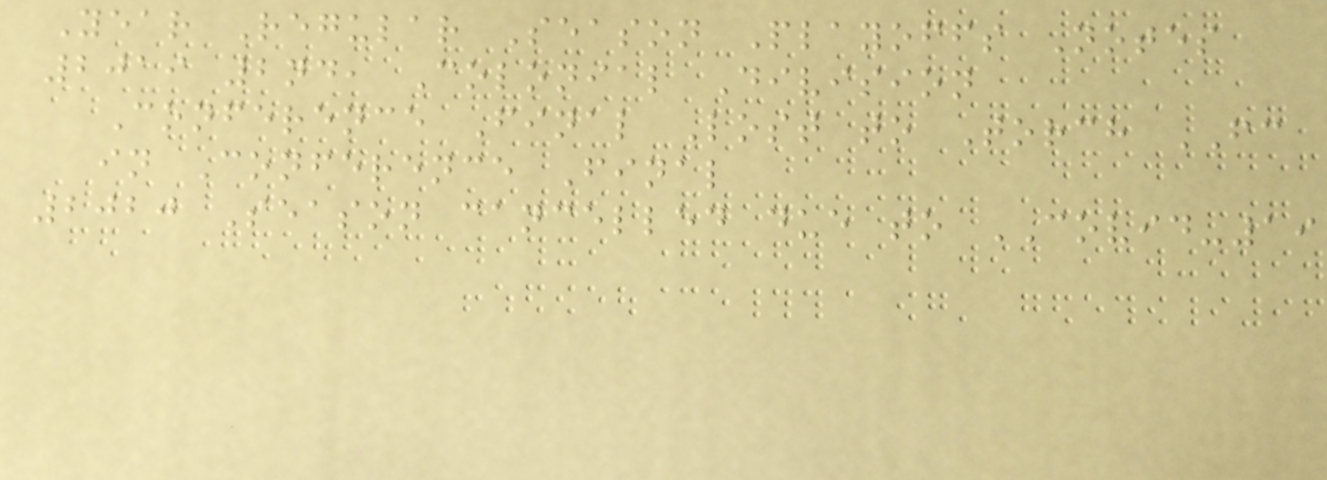Year Regular Season Playoffs Notes
2019 2nd, Colonial Division
Conference Final Lost to Torch FC
in Conference Final
2020 Season cancelled due to COVID-19
